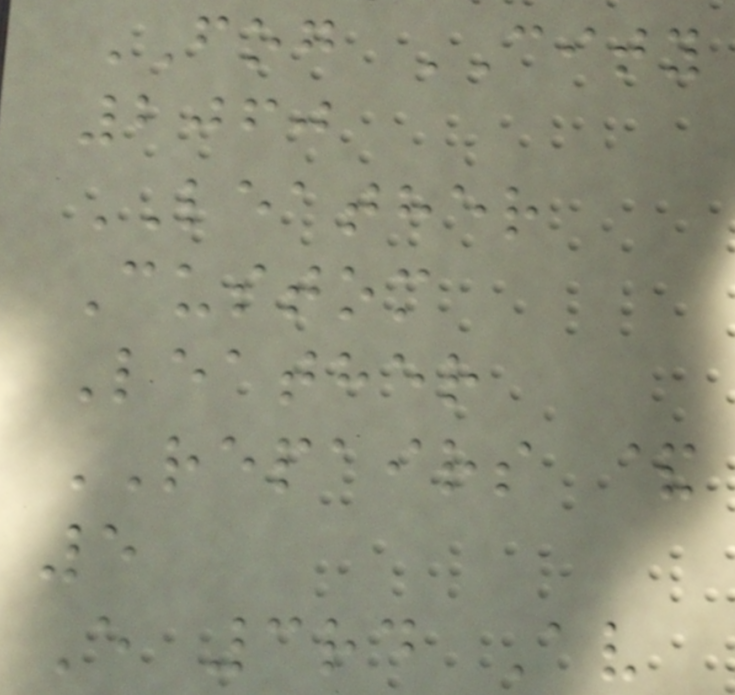FOG CITY
2060
LEATHER
Custom
Leather
REPAIRS &
5
E 3rd Av
